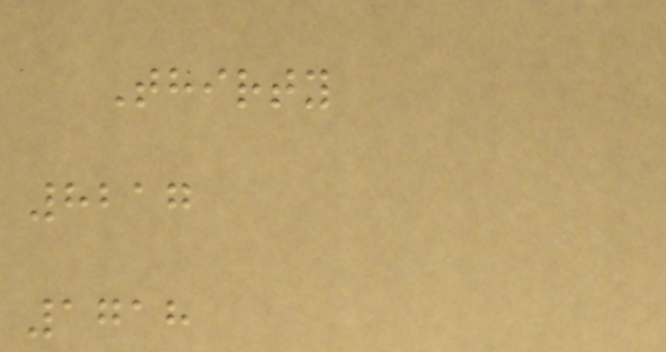Thirty
8217
1718
